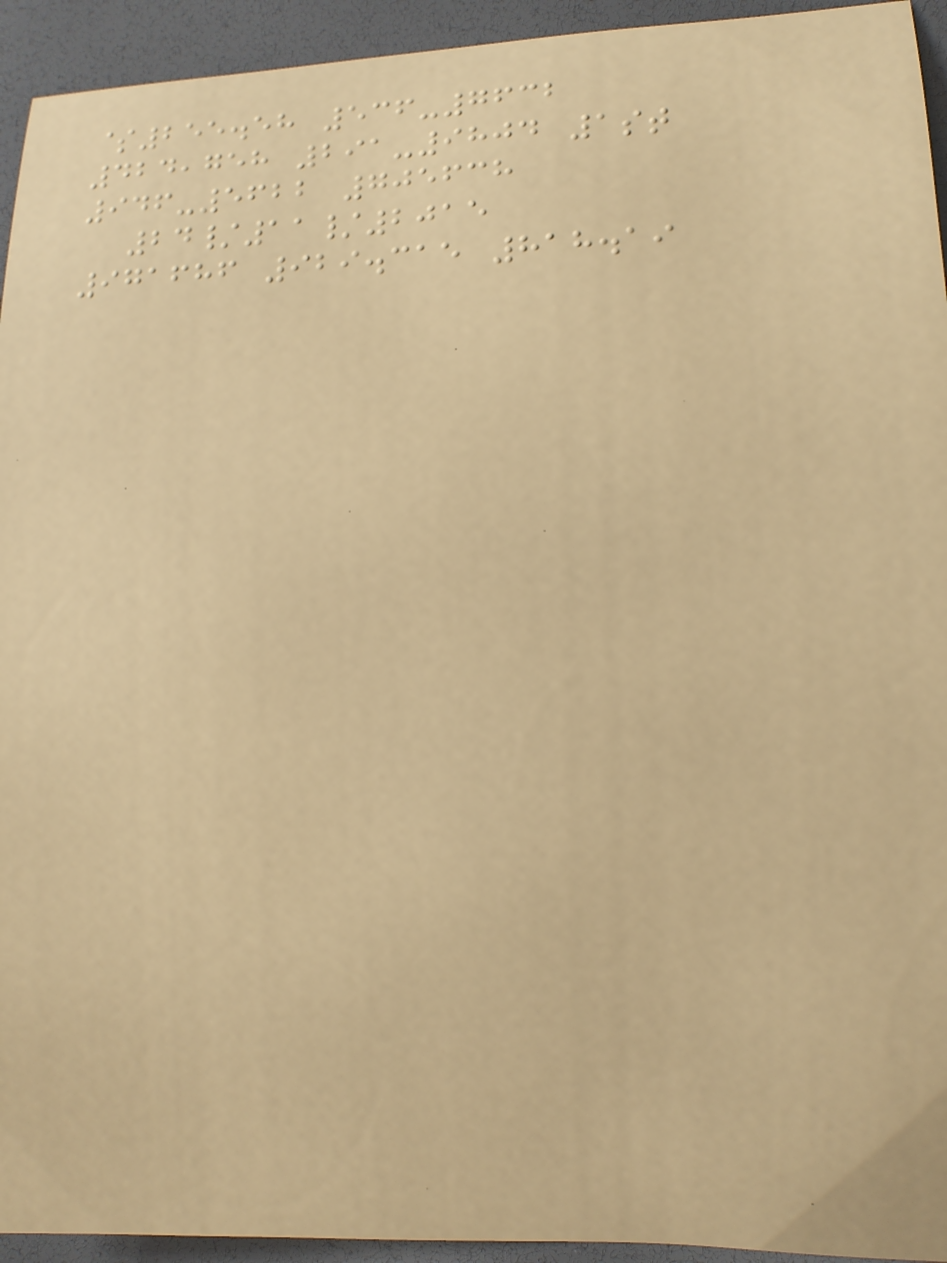$255.58 536-7632
424,758 291-9804 1st
946-5622 705638
24/11/2015
971686 929.315 818.19
